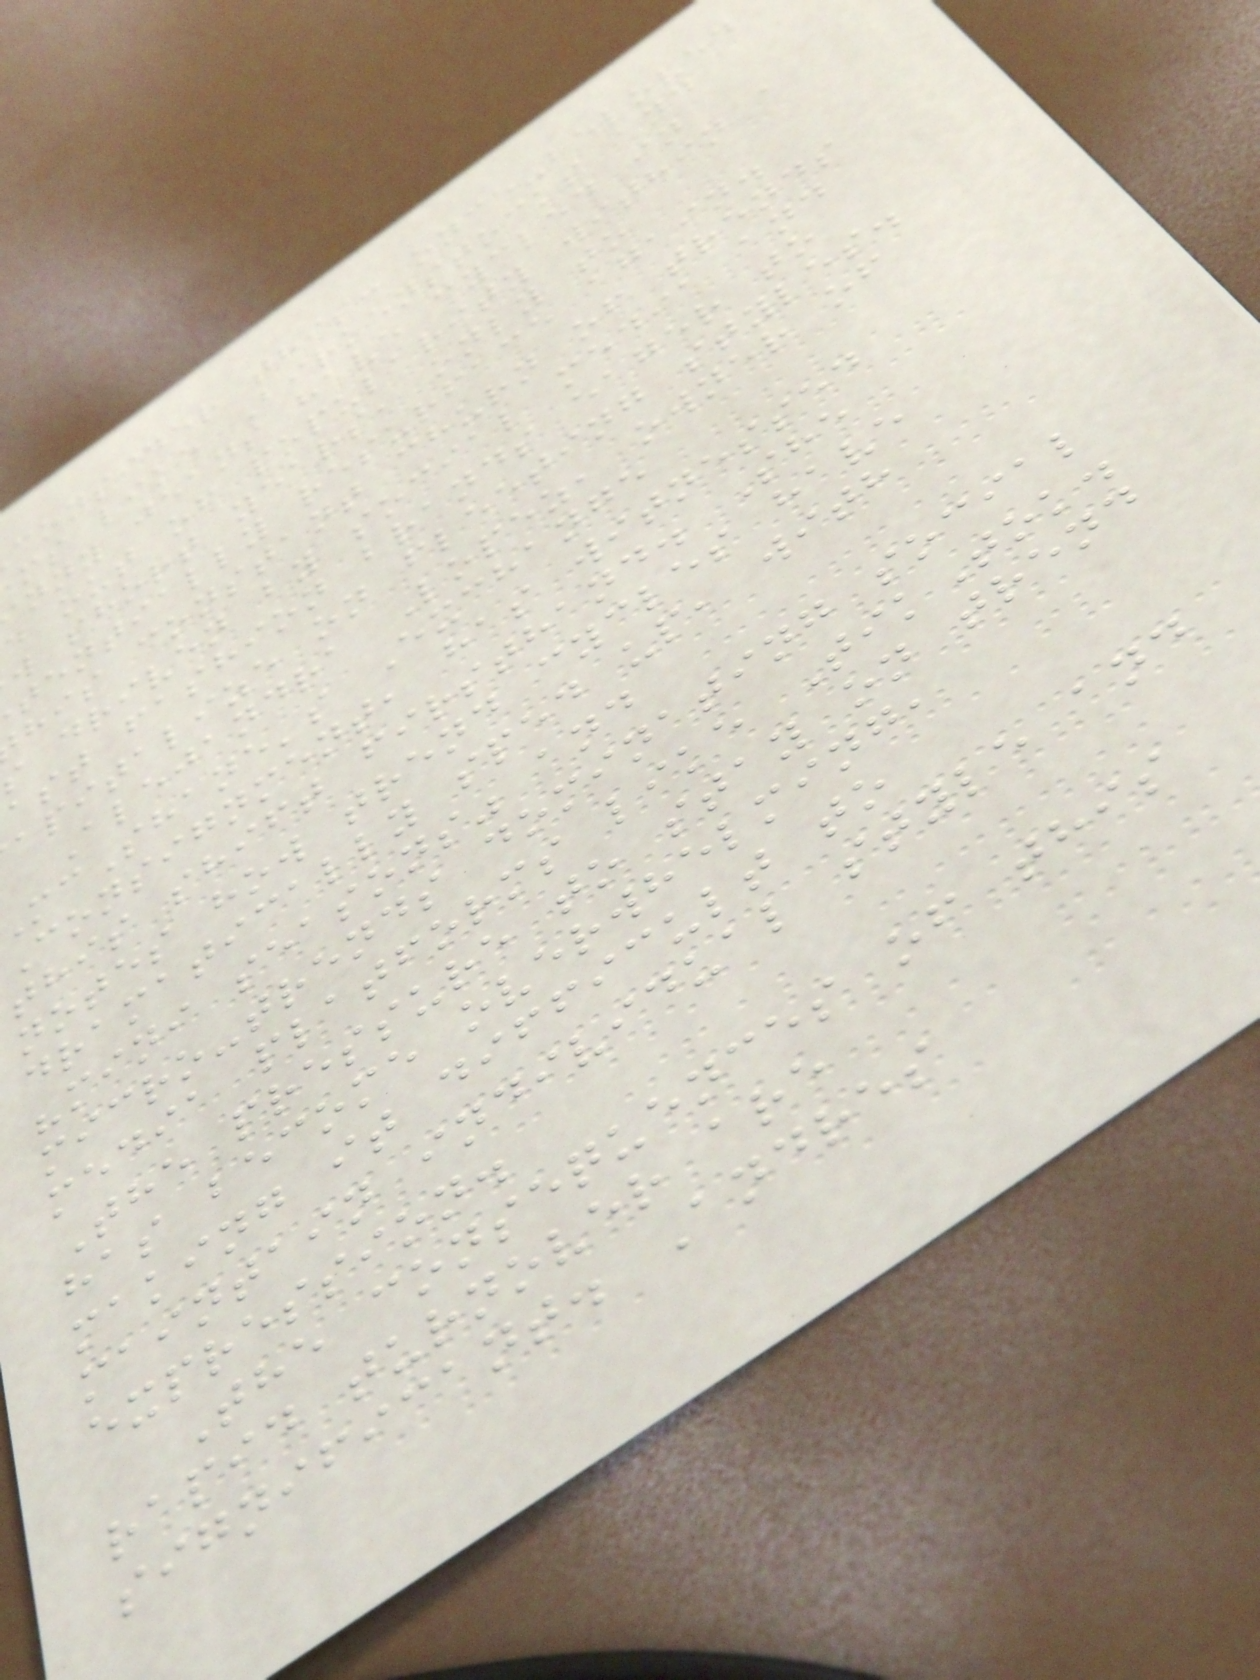consider this: once-beloved
ms like Birkenstocks and
nny jeans have cycled in
d out of popularity within a
w short years, only to
tentially resurface again.
his constant churn of trends
driven by social media and
ast fashion brands eager to
apitalize on fleeting styles.
Alejandra Lopez, owner of
cShane's Exchange
Consignment, has witnessed
this shift firsthand. She
notes how trend cycles have
dramatically sped up, with
"mini seasons" and
micro-trends dominating social
media platforms like TikTok.
The pressure to stay on trend
has become overwhelming,
making it difficult to
maintain individual style and
expression.
The consequences of this
rapid turnover are
significant. Andres
